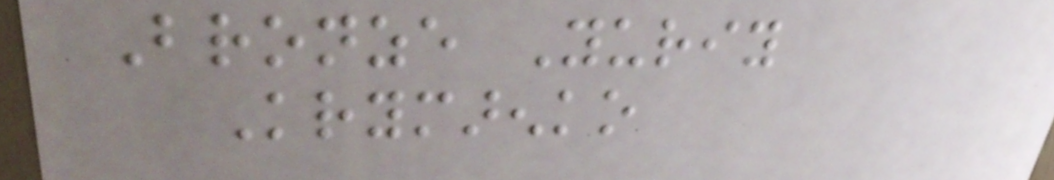Bronze Yuriy
Krymarenko
